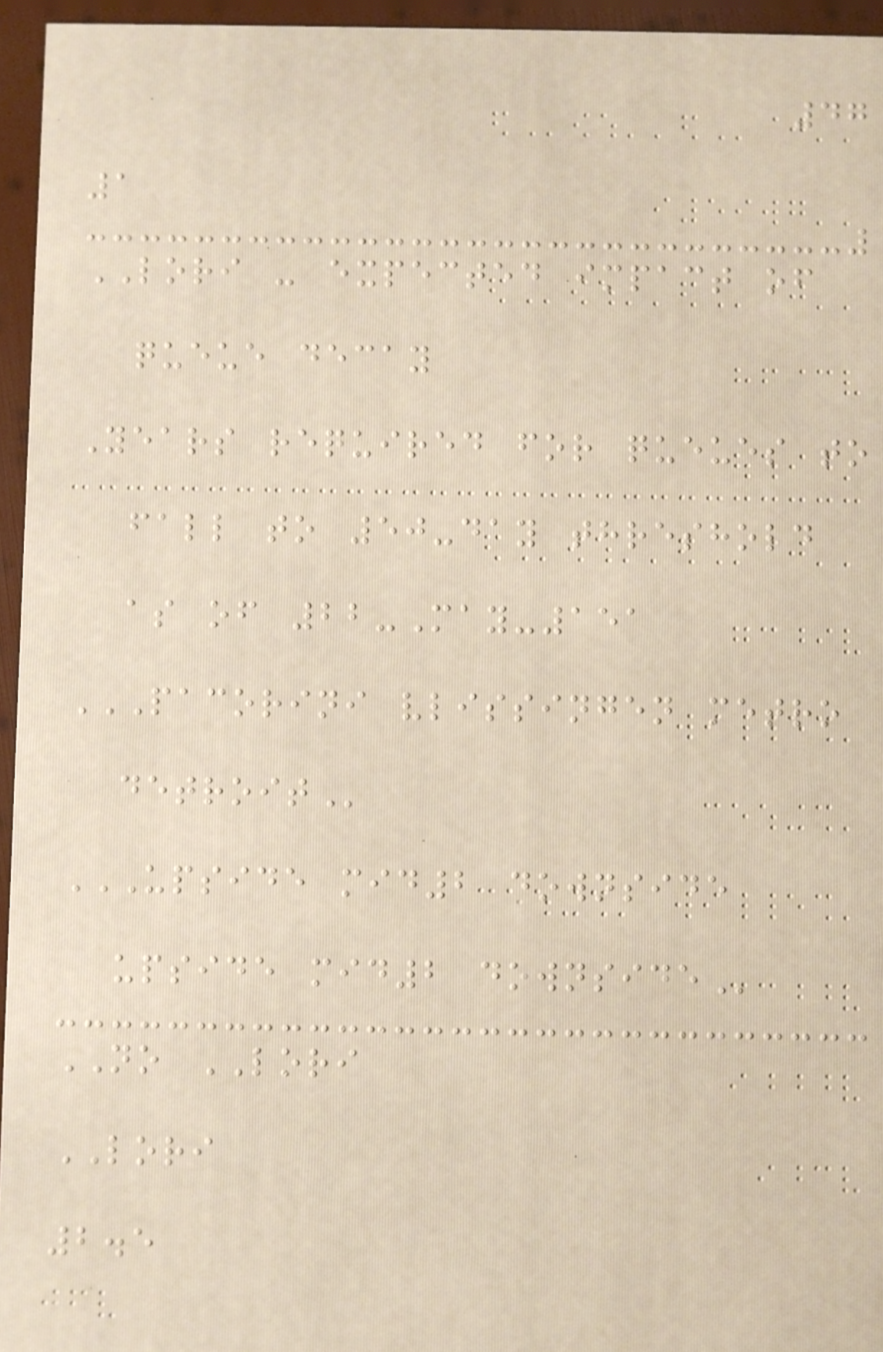47
1
LORI - expected impact of
queue decay
Years required for queues to
fall to 50-day threshold
as of 22-May-151
PACORINI VLISSINGEN METRO
DETROIT
UPSIDE MID2 DOWNSIDE
UPSIDE MID2 DOWNSIDE
NO LORI
LORI
2.5
